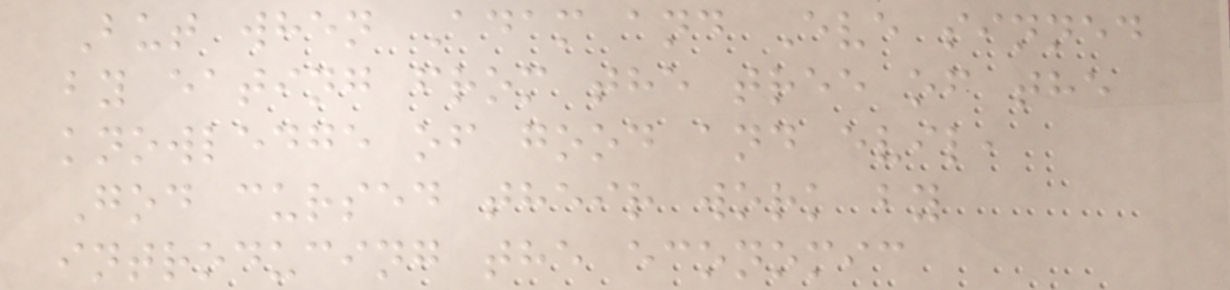But when Adam and Eve sinned
by eating from the tree of the
knowledge of good and evil,
God cursed their work by
introducing the economic
